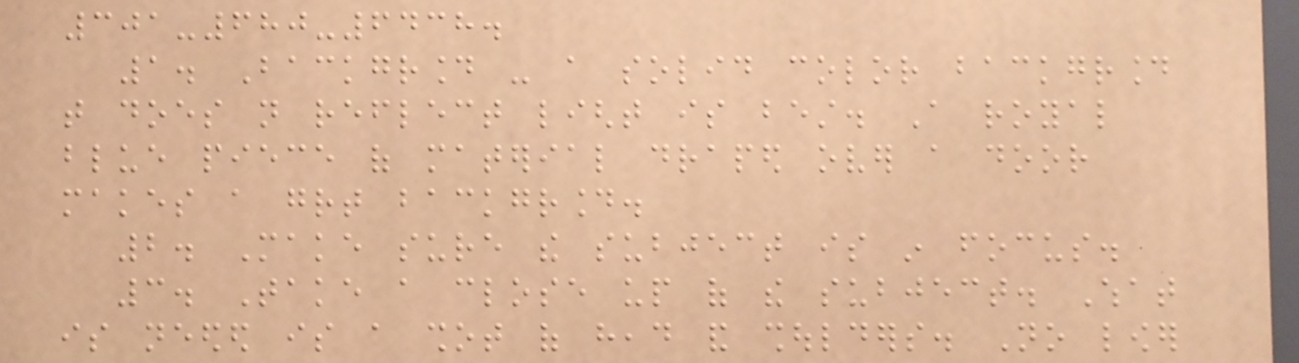301-680-6438.
1. Background - a solid color background
that does not reflect light is best. A royal
blue piece of material draped over a door
makes a great background.
2. Make sure the subject is in focus.
3. Take a close up of the subject. What
is needed is a shot of head and shoulders. No lower
